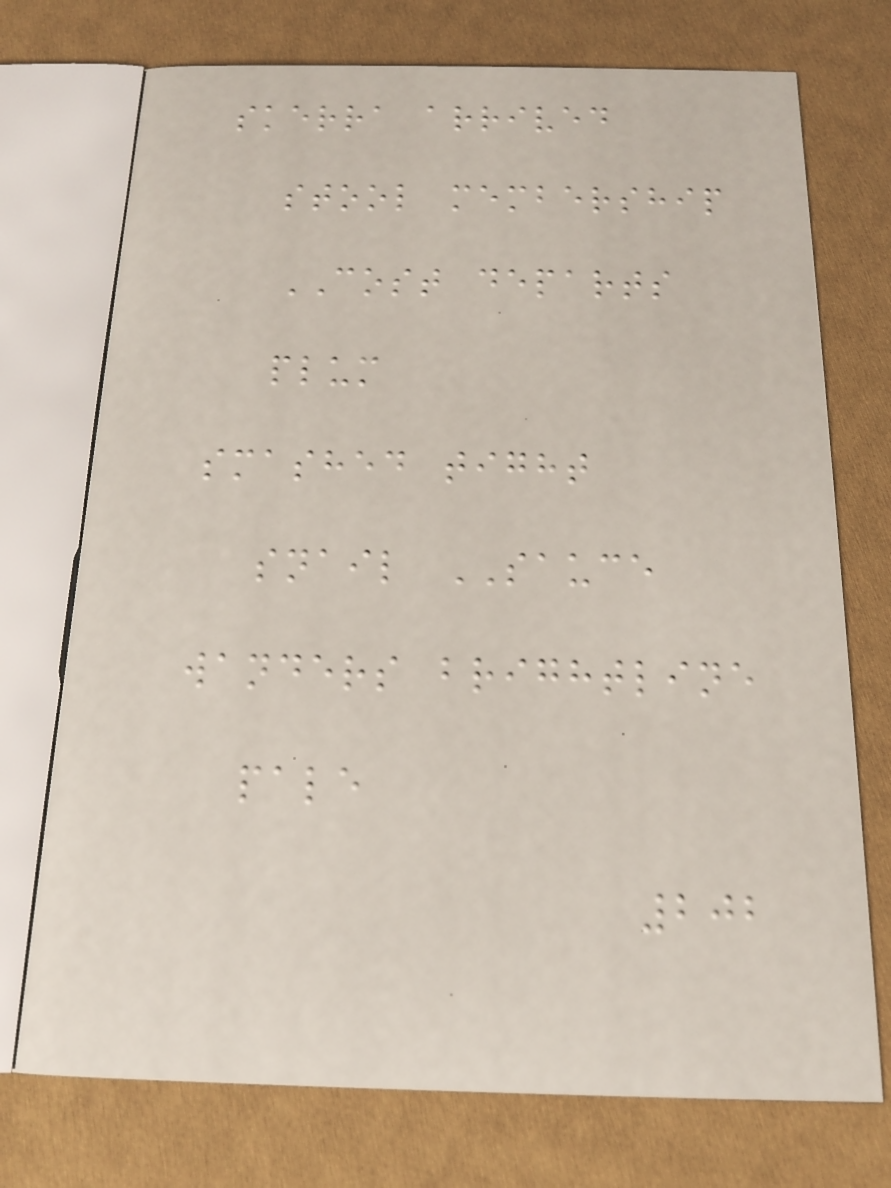skerra arrived
stool membership
COST departs
plum
smashed tight
snail SAUCE
wanders brightline
pale
202
